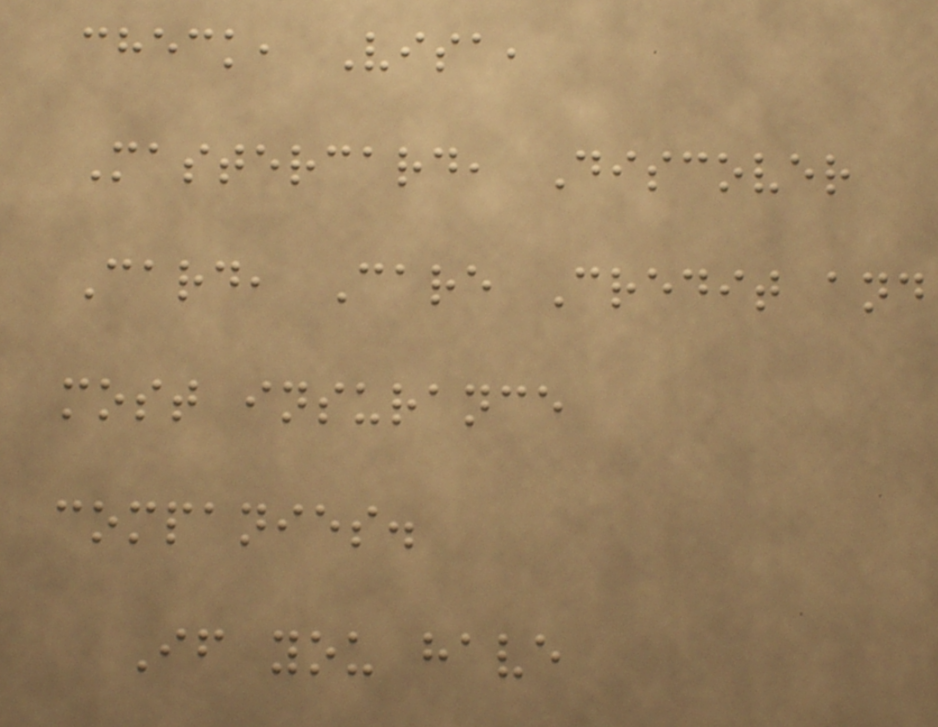check, Visa,
Mastercard, Discover
Card, Care Credit and
most insurance
companies.
If you have
